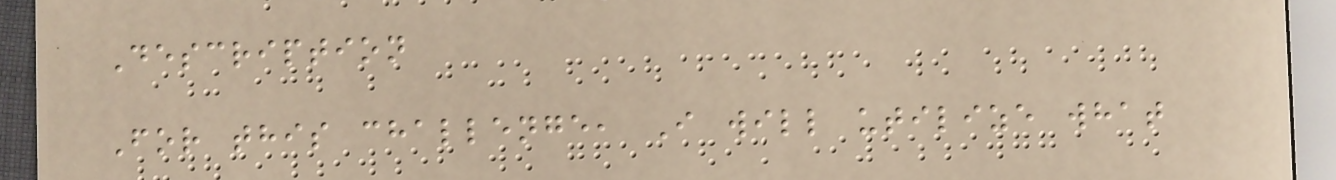Description
For this challenge, I will utilize what
